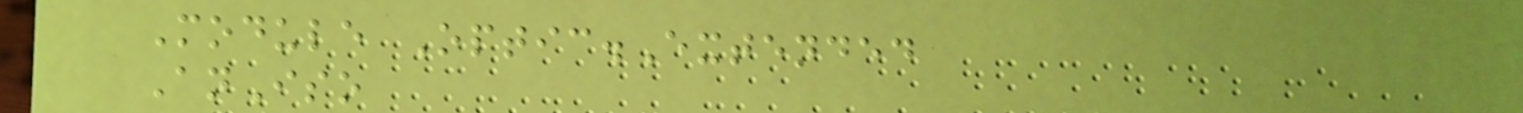Module Optic.Extended
AnIso
